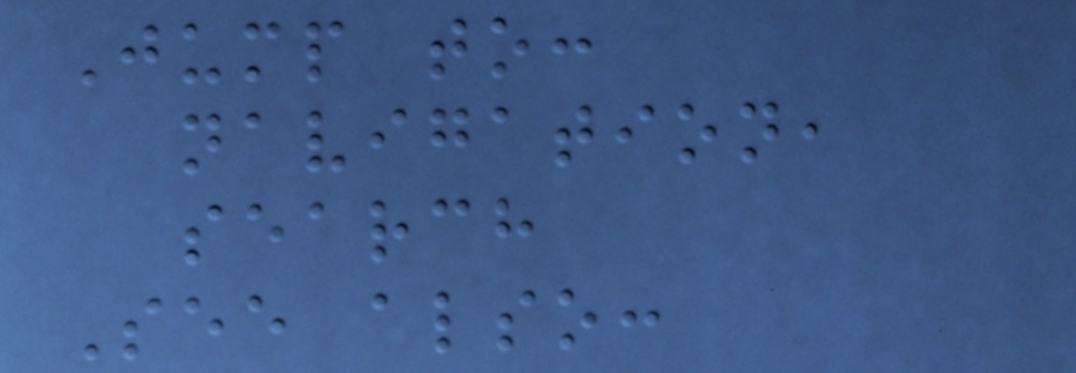Jump to:
navigation,
search
See also:
